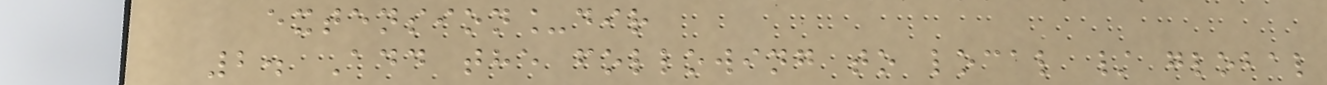extension_dir
2. Add the following to local / global
